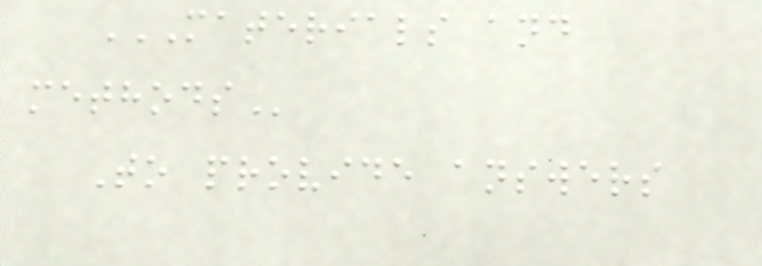MATERIALS AND
METHODS
To provide answers
